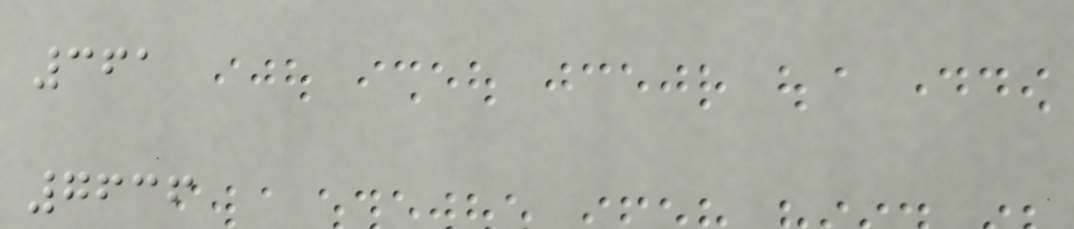361
7636
